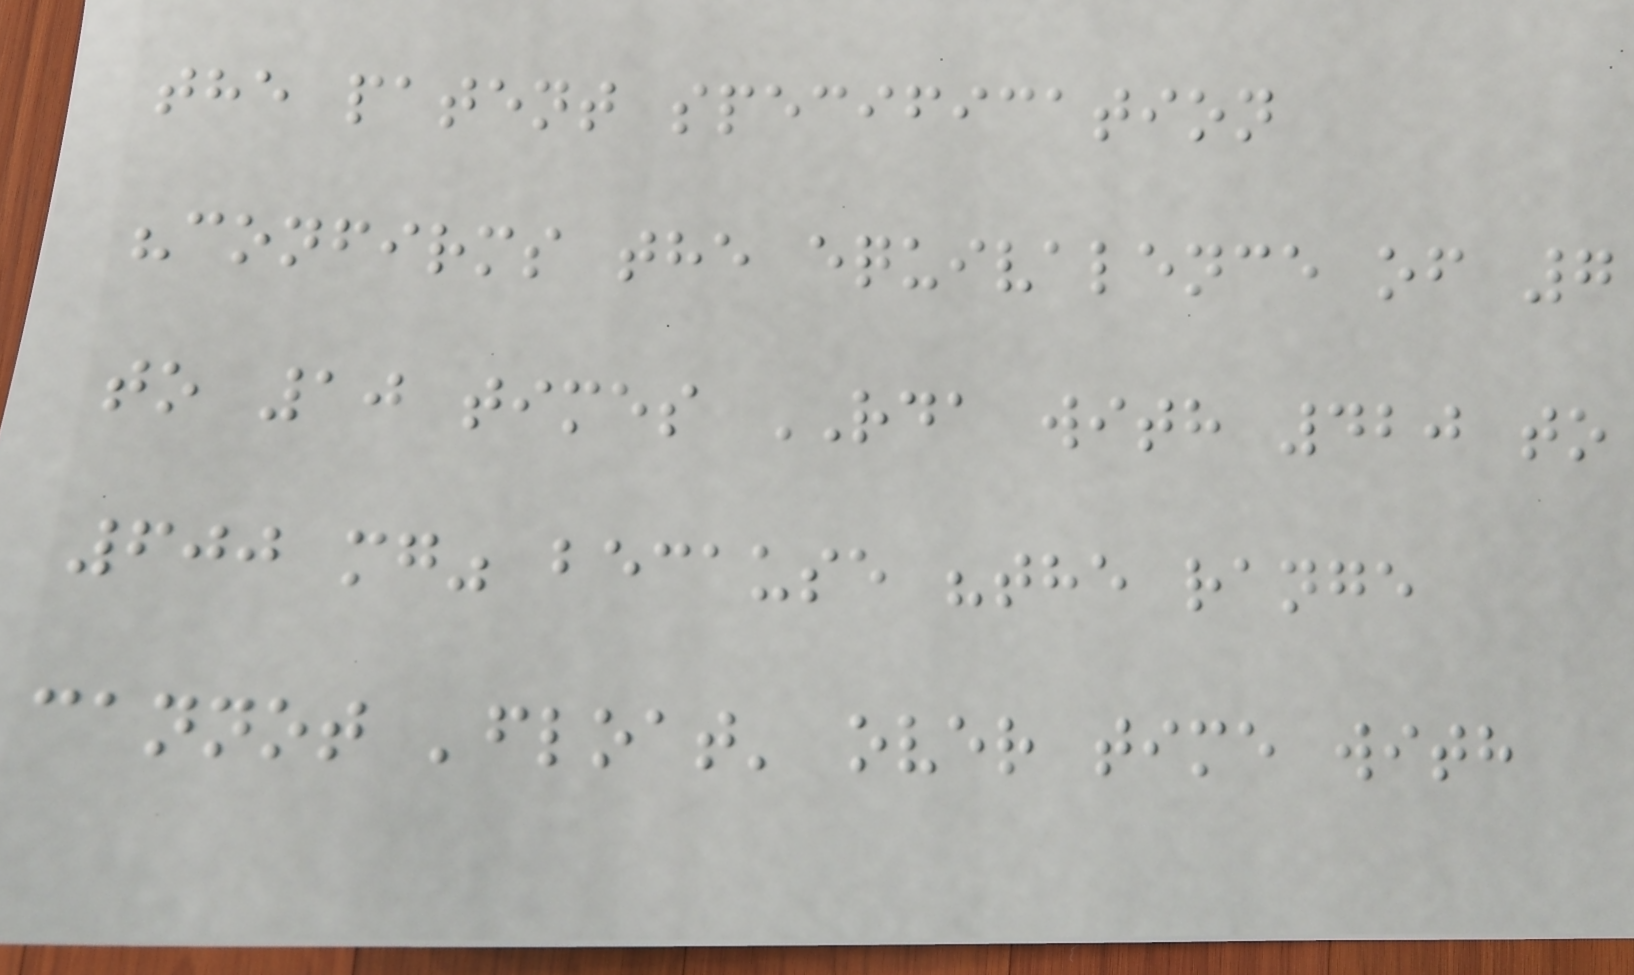the patent specification
"confirms the equivalence of 7
to 10 times RDA with 420 to
600 mg" because "the range
cannot 'float' over time with
